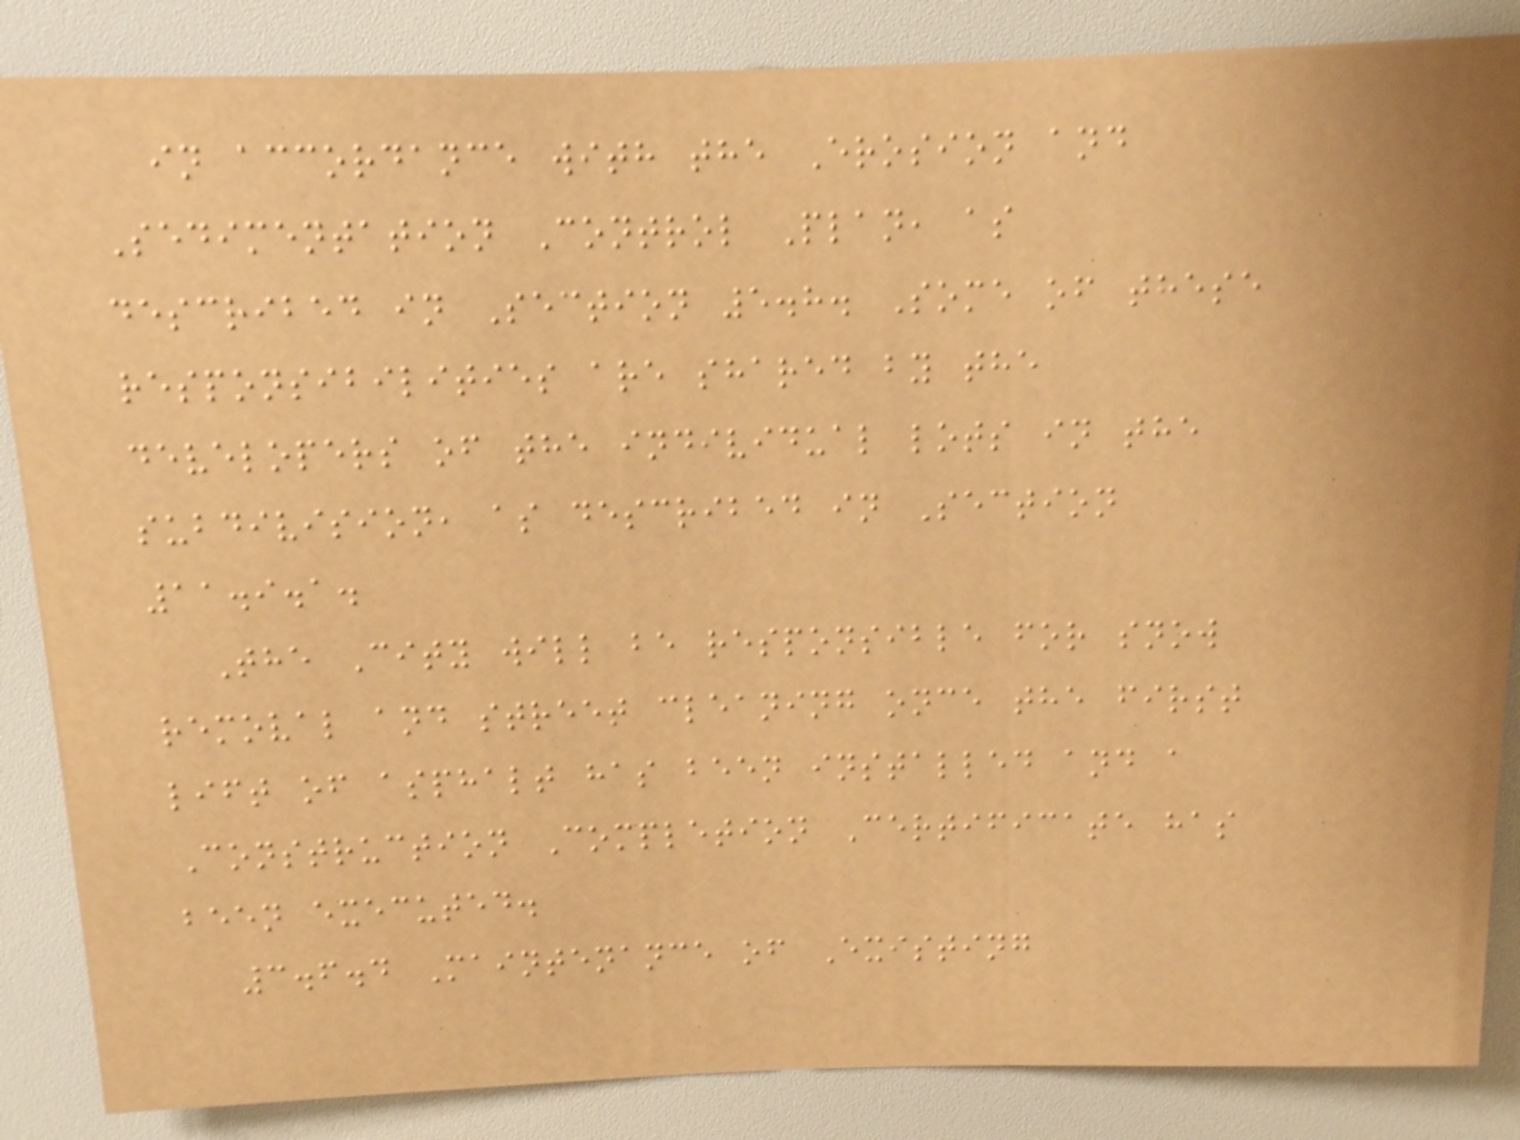in accordance with the Erosion and
Sedimentation Control Plan, as
described in Section 5.8. Some of these
responsibilities are shared by the
developers of the individual lots in the
subdivision, as described in Section
11.9.1.
The City will be responsible for snow
removal and street cleaning once the first
lift of asphalt has been installed and a
Construction Completion Certificate has
been executed.
3.6.4 Maintenance of Existing
